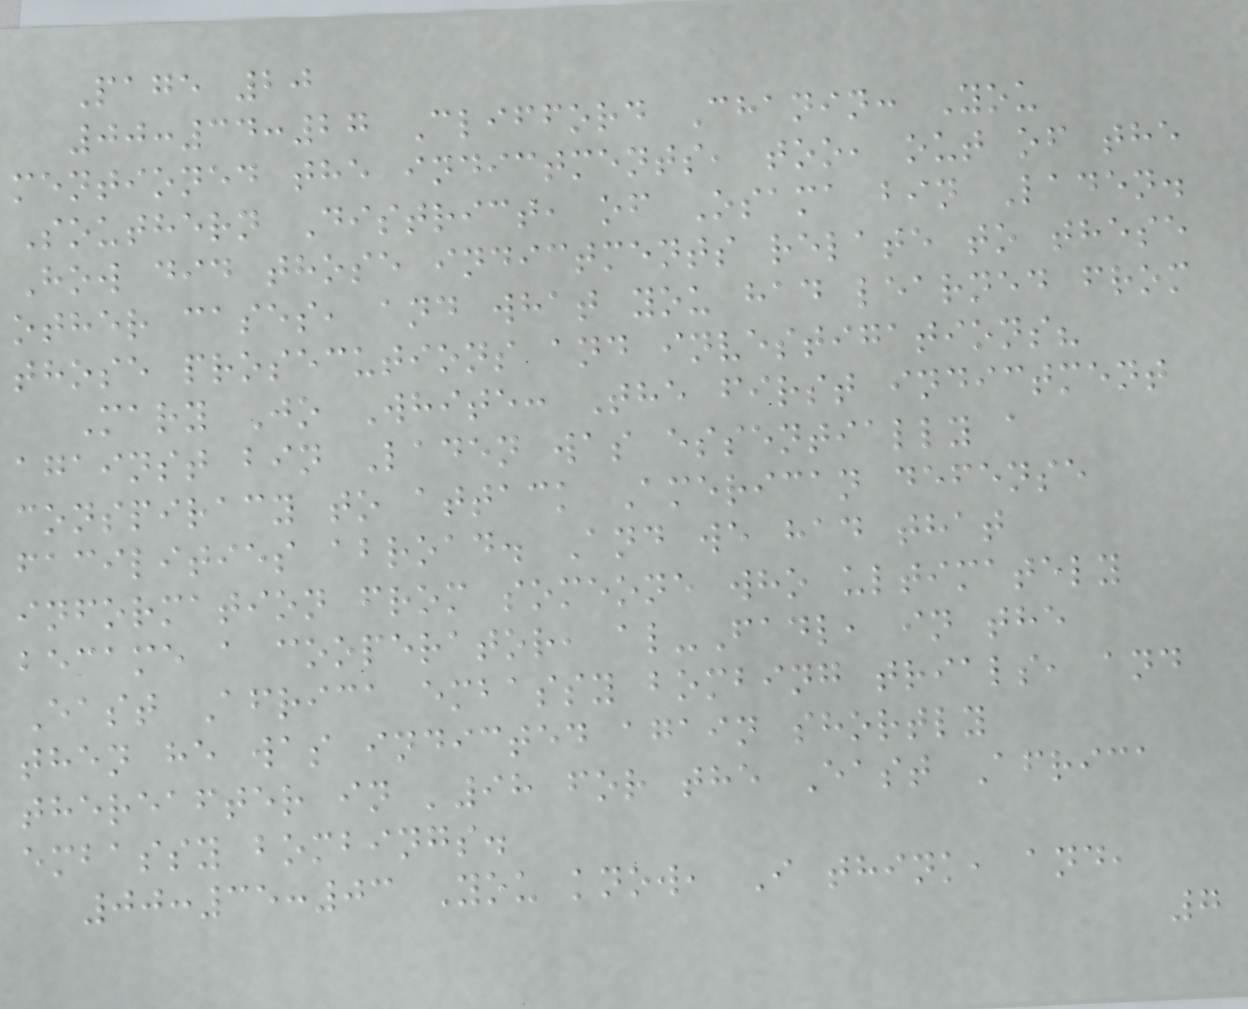Page 20
00:34:27 Clifford Chanin: You
mentioned the indictments, too, out of the
Southern District, of Osama bin Laden.
How did those indictments relate to these
other cases, and what you had learned from
those prosecutions and investigations?
Mary Jo White: The first indictment
against bin Laden was essentially a
conspiracy to attack American defense
facilities abroad. And we had that
information from someone who ultimately
became a cooperator, al-Fadl, in the
East Africa embassy bombing trials, and
then he was indicted again shortly
thereafter in '98 for the East Africa
embassy bombings.
00:35:03 You know, I think, and,
7
